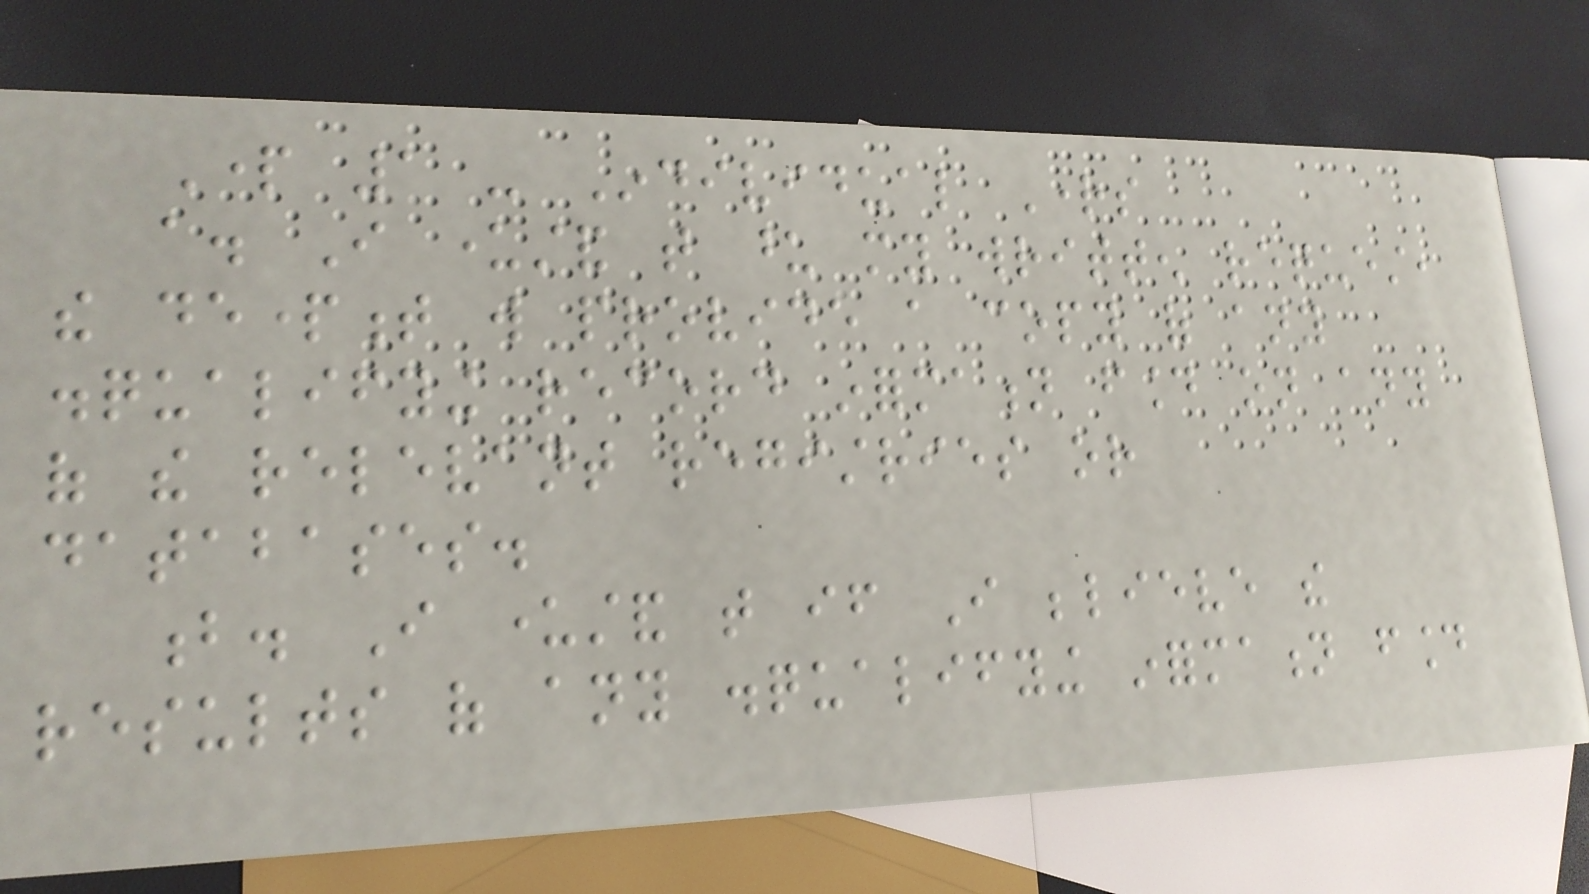Part 1 - Individual Rights
a. I understand that upon my written request,
the department will provide a copy of any
disqualifying record information found on any
of the relevant registries or
databases.
b. I understand that if I believe the
results of any disqualifying information found
